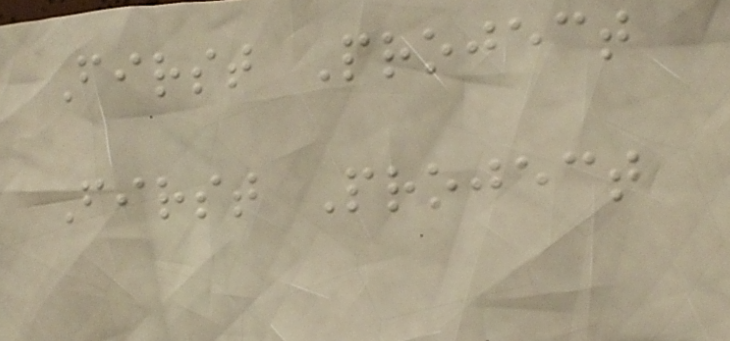First Project
First Project
